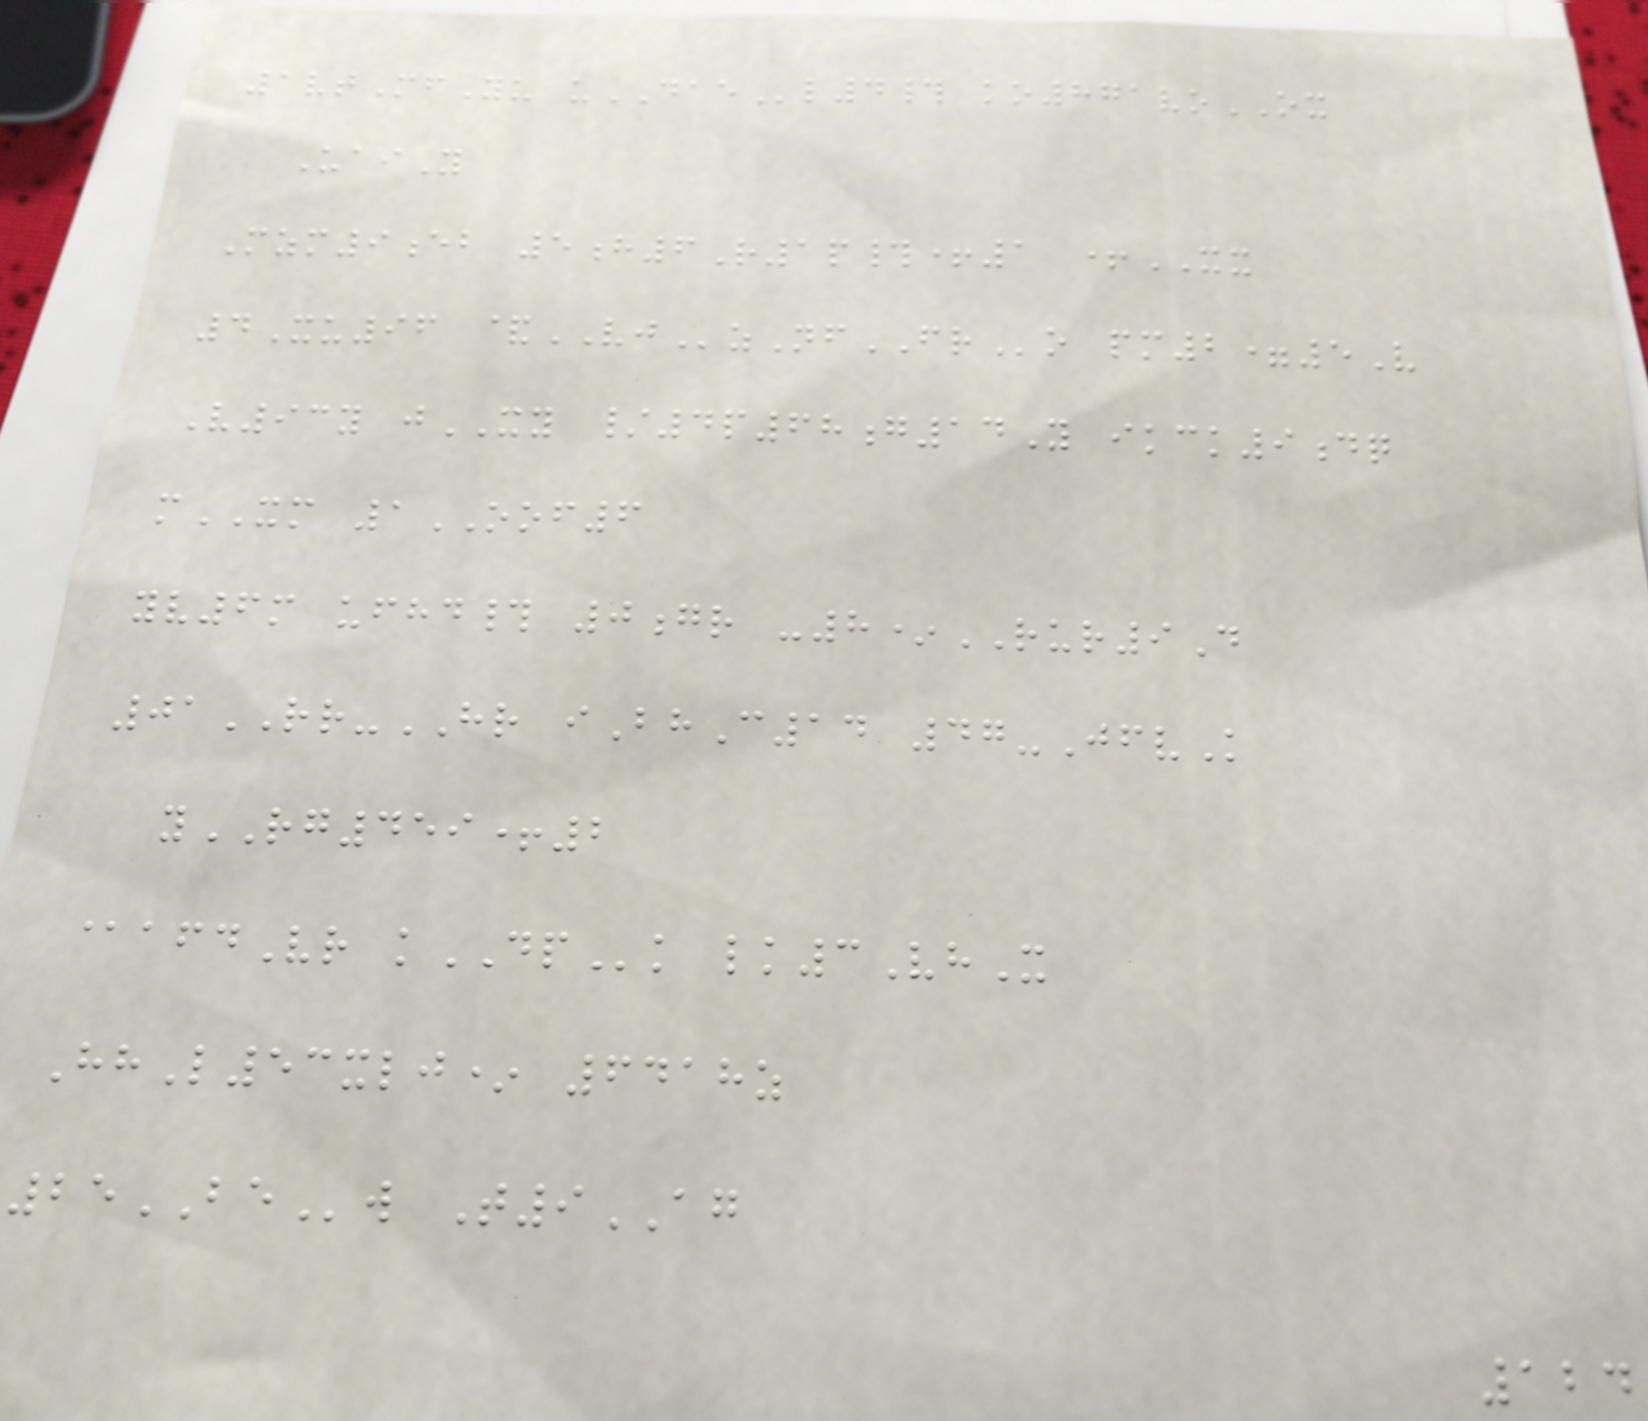1vtMfYu uDAEl4# ko871voOX
UaiY
Mzm9eb 5h6R1p#+1 +XX
4Xu96 &VJzNfFRo pm2=5V
V93y jXY /4p68g14Y ikck9dq
mXM 1OOF6
yv6m ufhd# 0gr -8*RUR9D
01RR-HR iBhC14 47-JfvK
yRG459+2
@afdVr kDPk lk3VhX
HhL53xlj* 6418z
25BEw T9AG
124
